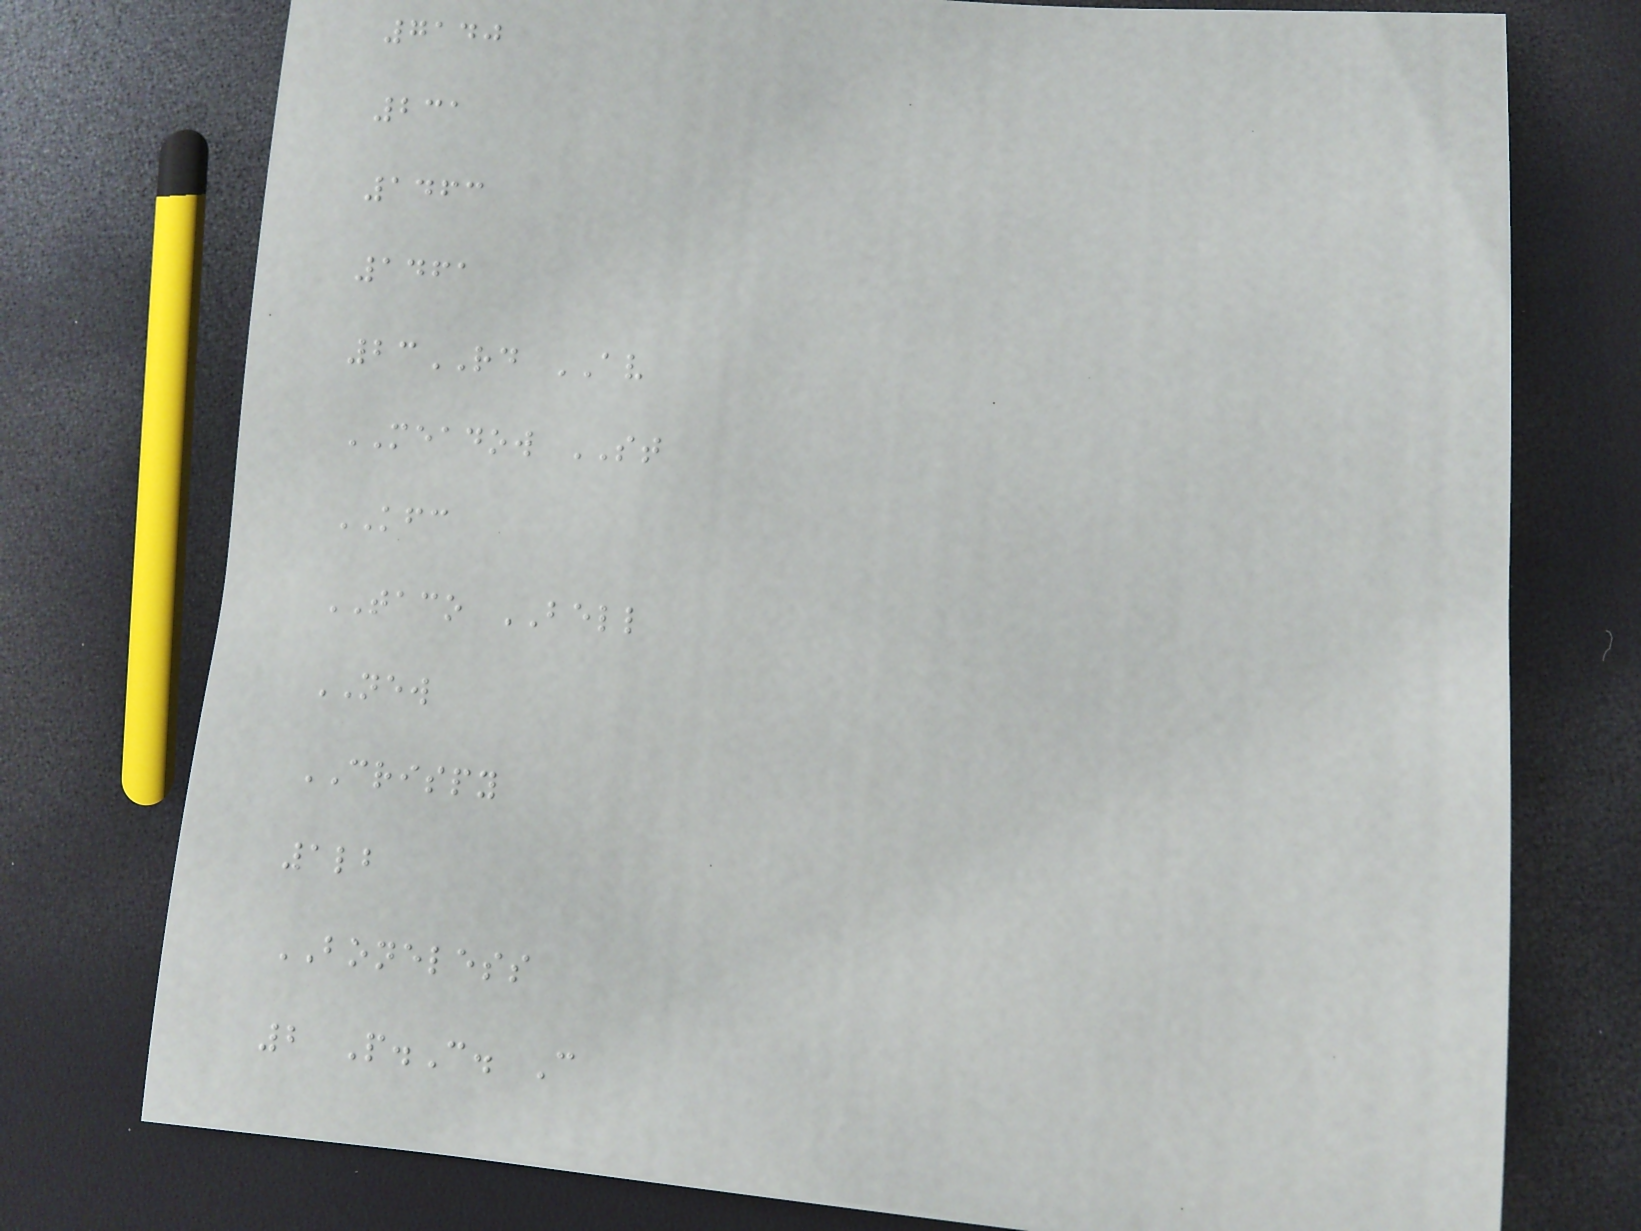7140
231
1463
1461
23RD AV
MEADOW ST
KFC
TACO BELL
NEW
CRISPY
1lb
BONELESS
2 P.C. C
